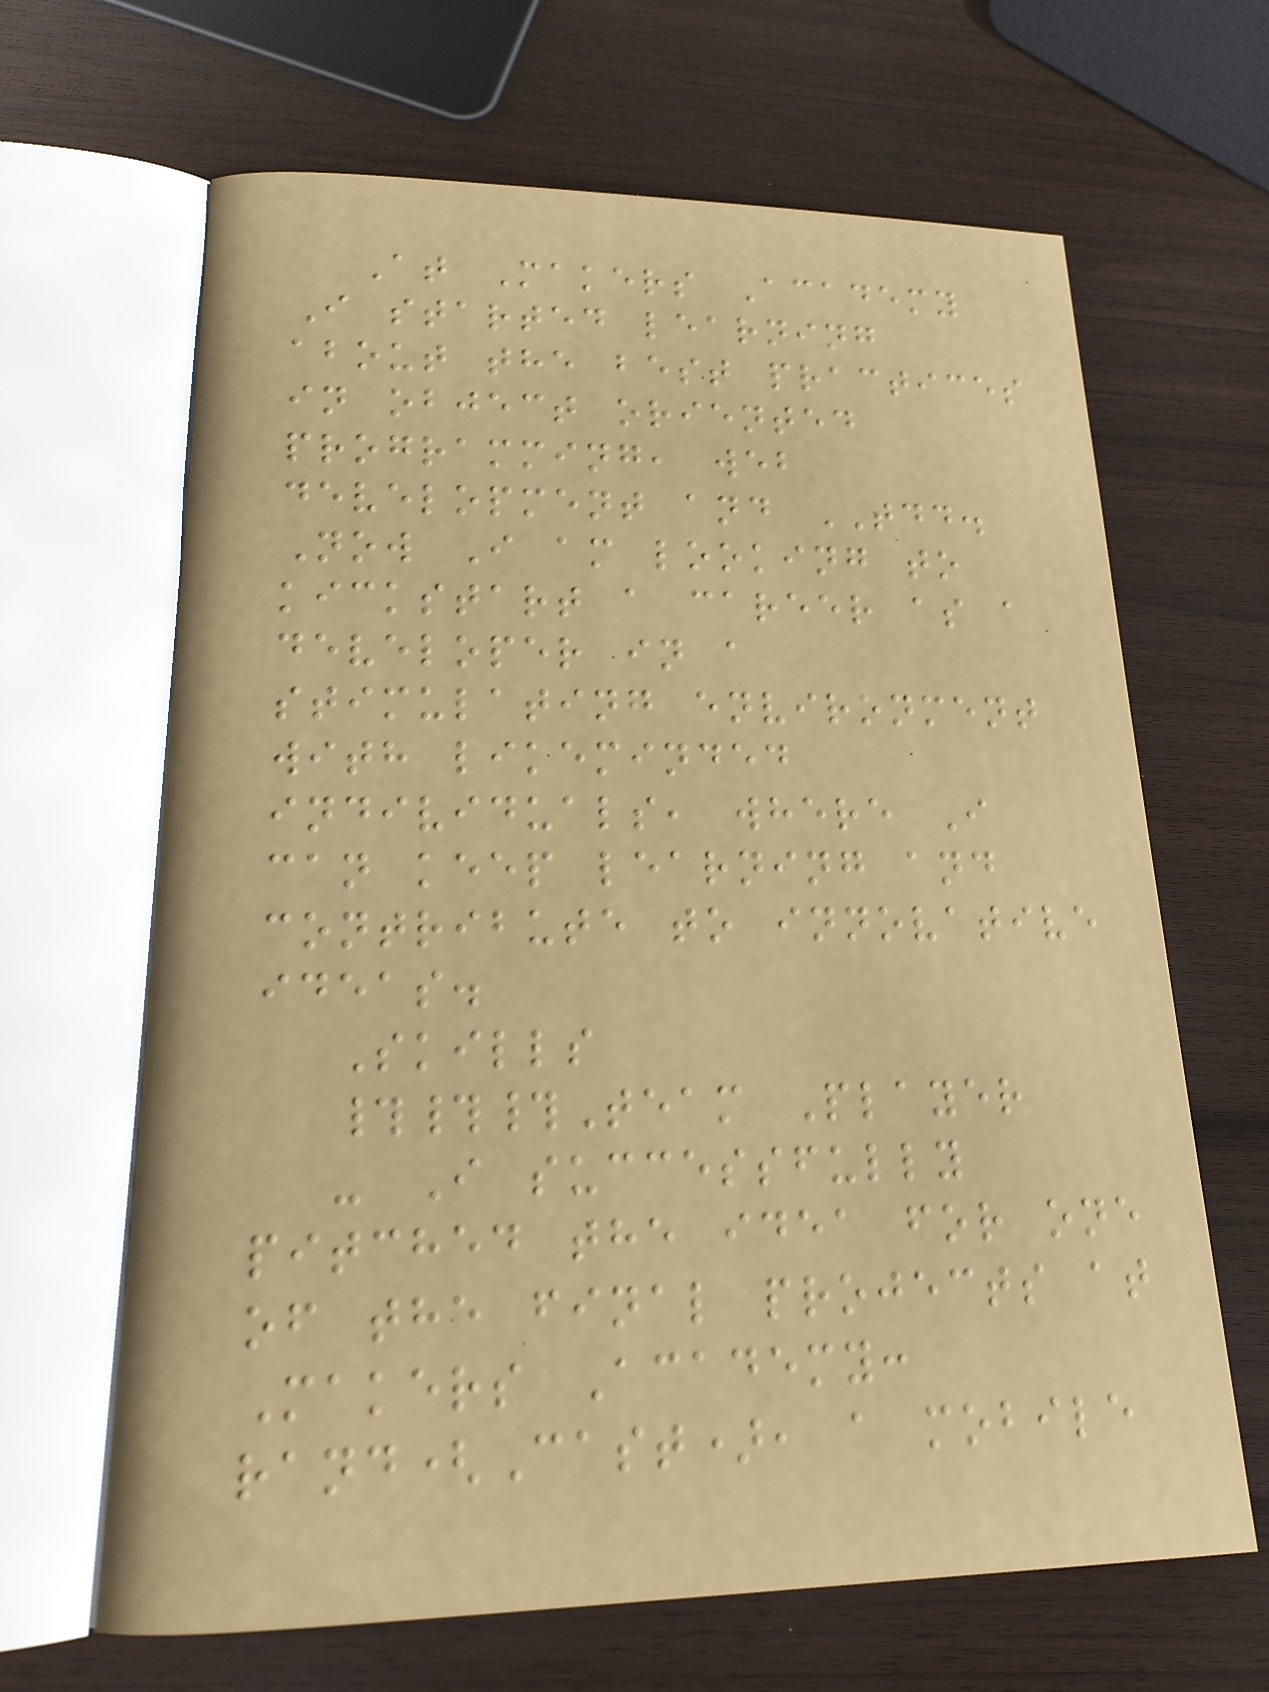At Makers Academy
I started learning
about the best practices
in object oriented
programming, web
development and TDD.
Now I am looking to
kickstart a career as a
developer in a
stimulating environment
with likeminded
individuals, where I
can keep learning and
contribute to innovative
ideas.
Skills
###Team Player
- I successfully
pitched the idea for one
of the final projects at
Makers Academy:
rand(Cast), a mobile
